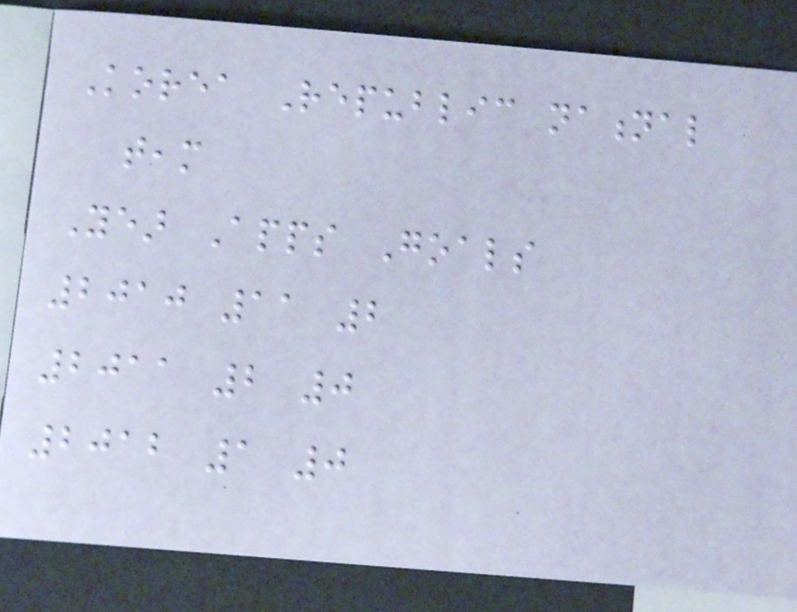Korea Republic national
team
Year Apps Goals
2010 11 2
2011 2 0
2012 1 0
